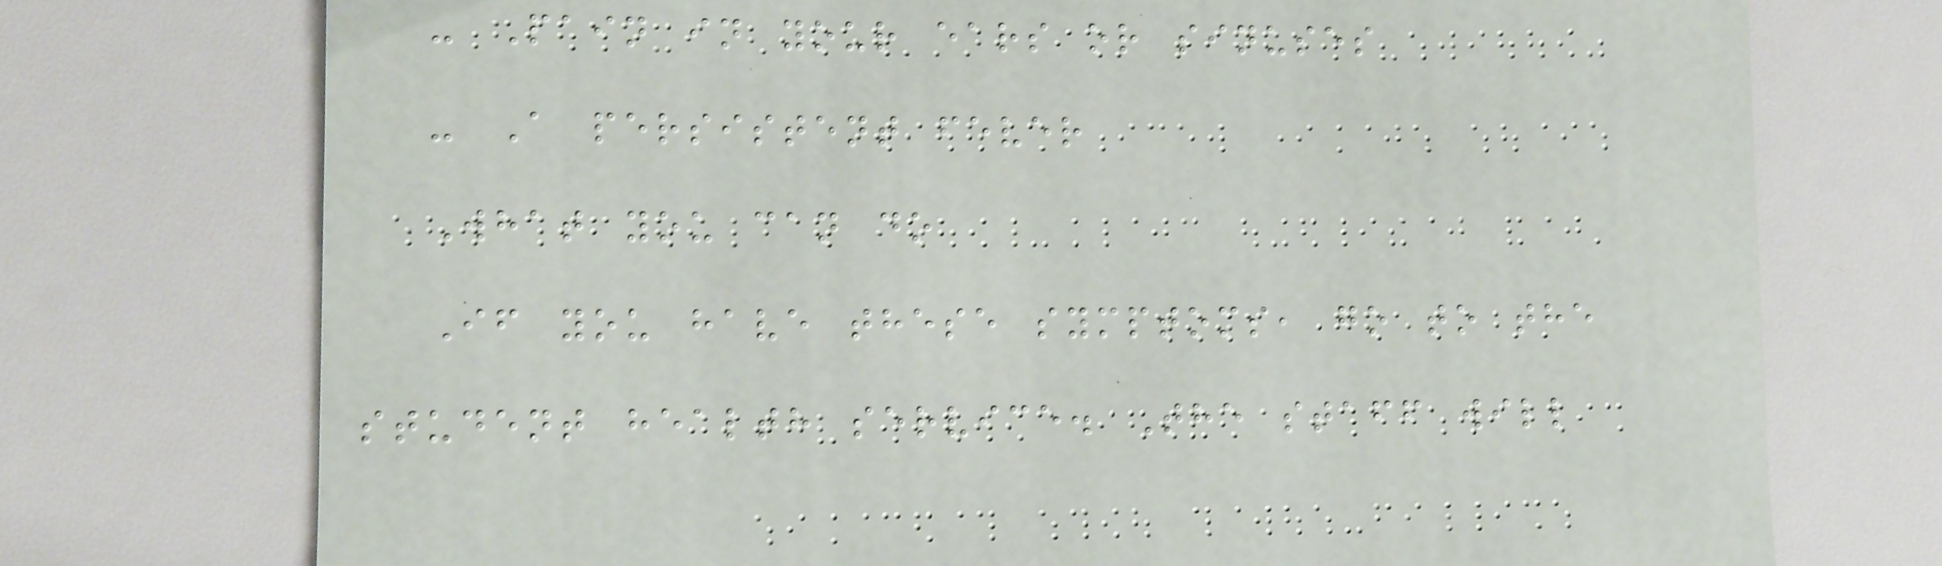- Pain in your ears or sinuses
- A persistent fever
What you can do
If you have these symptoms, go to the
student health service. The staff will
